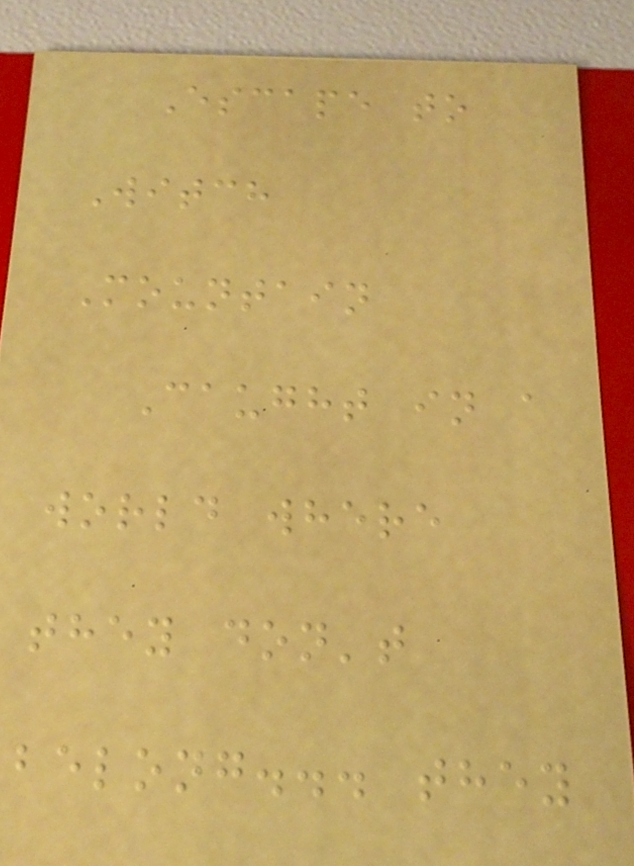Escape to
Witch
Mountain
Caught in a
world where
they don't
belong... they
